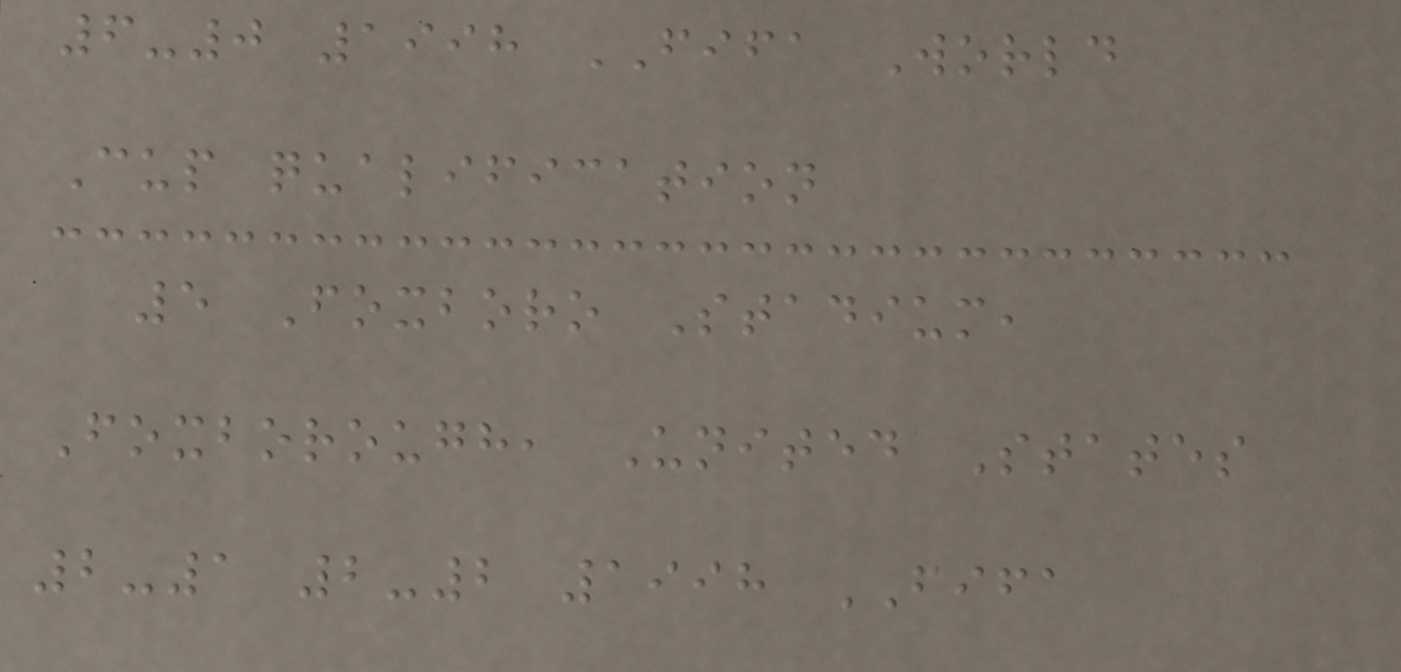6-0 1998 FIFA World
Cup qualification
5 Foxboro Stadium,
Foxborough, United States
2-1 2-2 1998 FIFA
